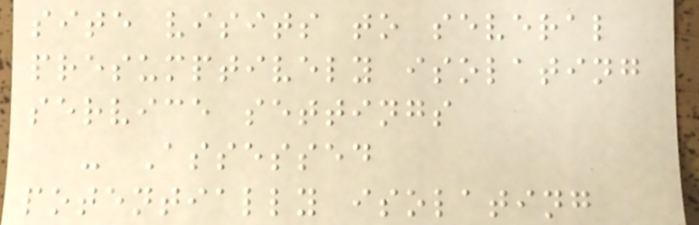site visits to several
presumptively isolating
service settings
- Assessed
potentially isolating
